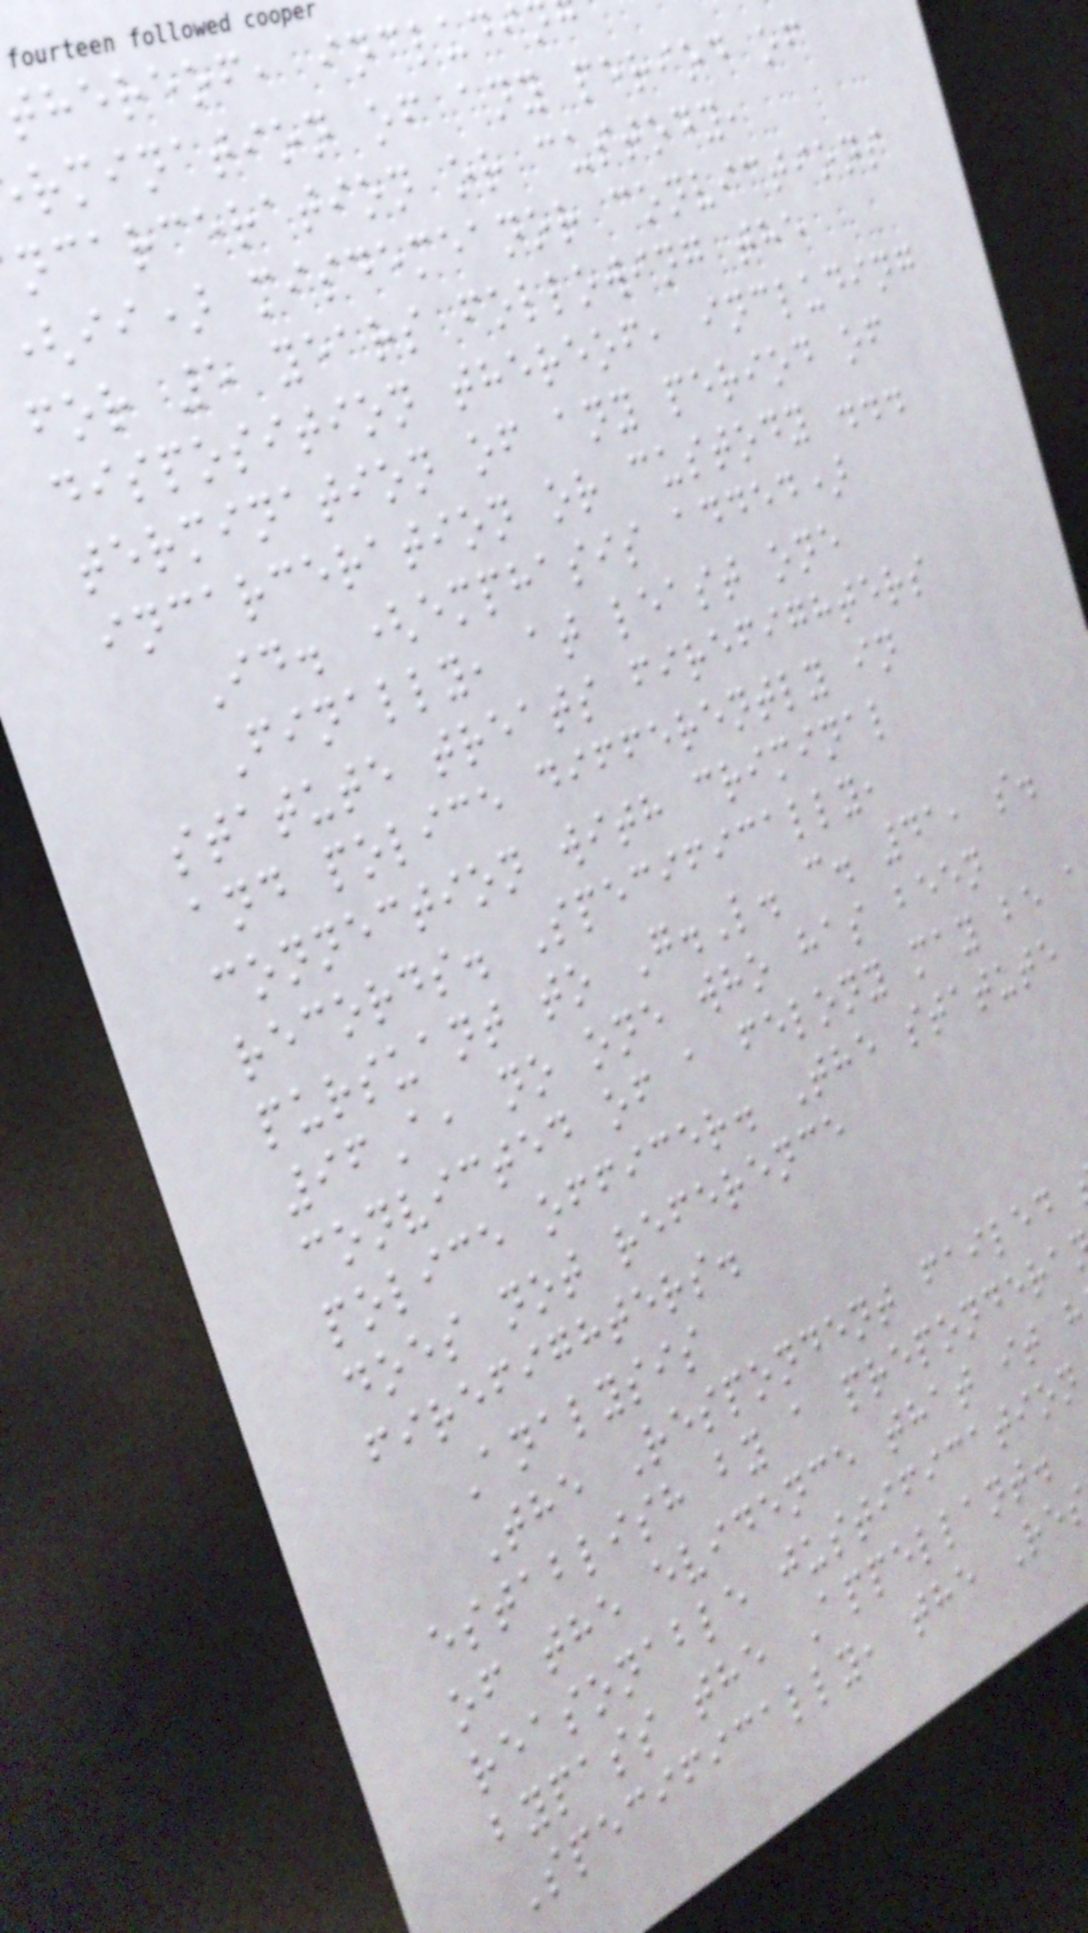thereof, includi
rmination of any period of
ncarceration or custody,
(ii) misdemeanor convictions
for 5 years following the
disposition thereof, including
termination of any period of
incarceration or custody ...
Id. (emphasis added)
Finally, at least one
statute treats firefighters
and police differently in
connection with criminal
records. Specifically,
pursuant to G.L. c. 41, s.
96A, no one who has been
convicted of a felony may be a
police officer. The statute
does not reference
firefighters.
Analysis
The Respondent failed
establish by a prepondera
of the evidence that it h
reasonable justification
bypass the Appellant.
Specifically, the Re
